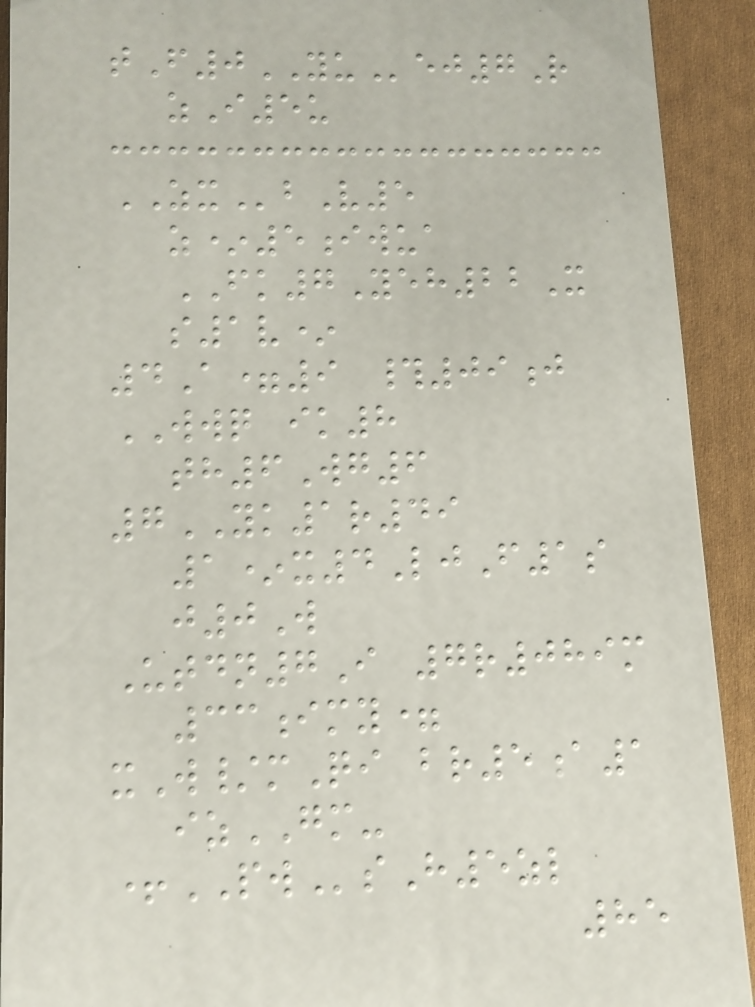tF0YUej7R
zI5u
ZXbV5
z*5iwua
FK7Yeh22X
s1v*
4A=9 #09j
WWQ ik8
th6Wg6
7YK1r49
1*x4LjF1s
j0W
Utdn7I 7r089m
33imy=
xW/mQi br5a1
izGM-
+PWsH5zl
85
